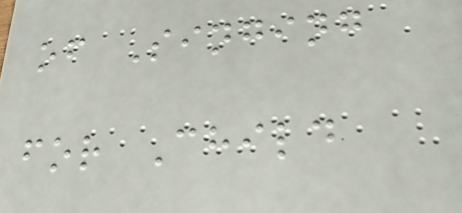of Singing
for Child
